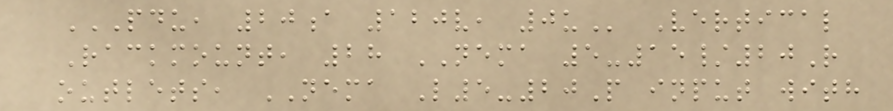PDU, 20A 120V, 0U Vertical
Rackmount, 28 NEMA 5-15/20R
outlets, NEMA L5-20P input with
